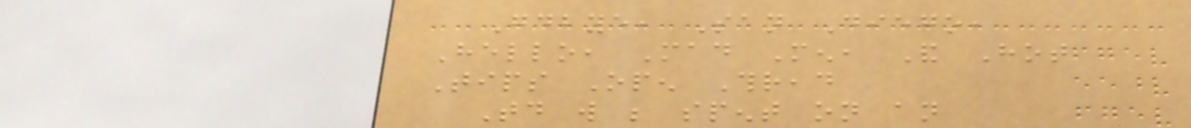Goodbye, San Diego,
Hello, Mad Men, And Hot
Tips Open Thread
Today will be spent on an
